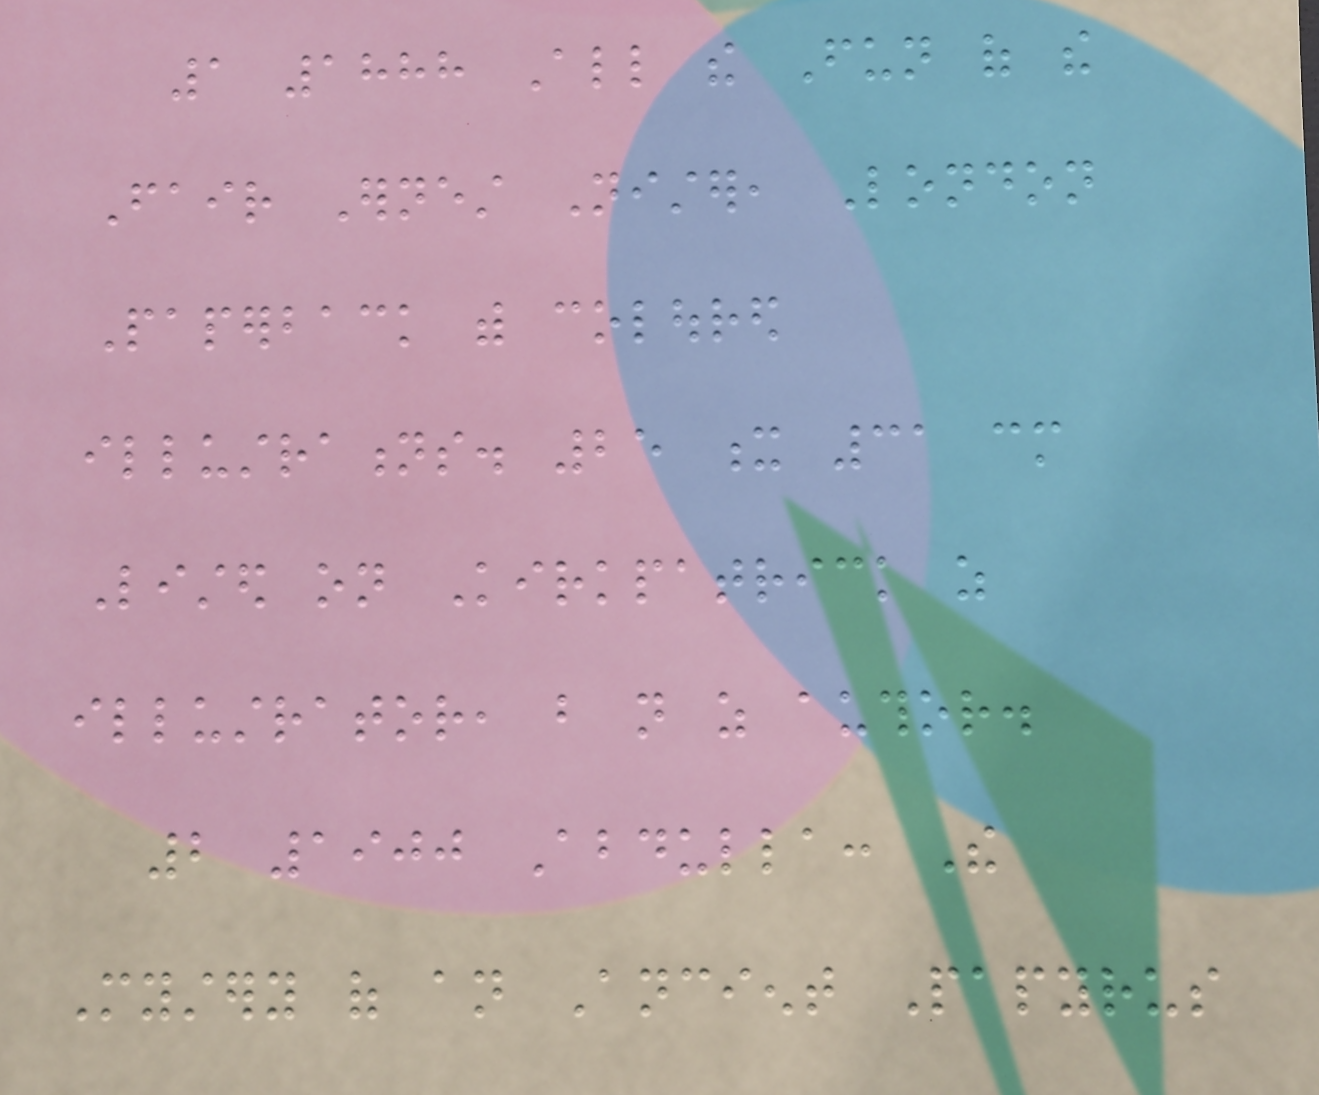1 1888 All the Fun of the
Fair Ernest Nister, London
Paperback with coloured
illustrations. 25 x 31 cm
Listed on Kirkpatrick as
illustrator, but not as author.
2 1900 Abdulla: The
Mystery of an Ancient Papyrus
